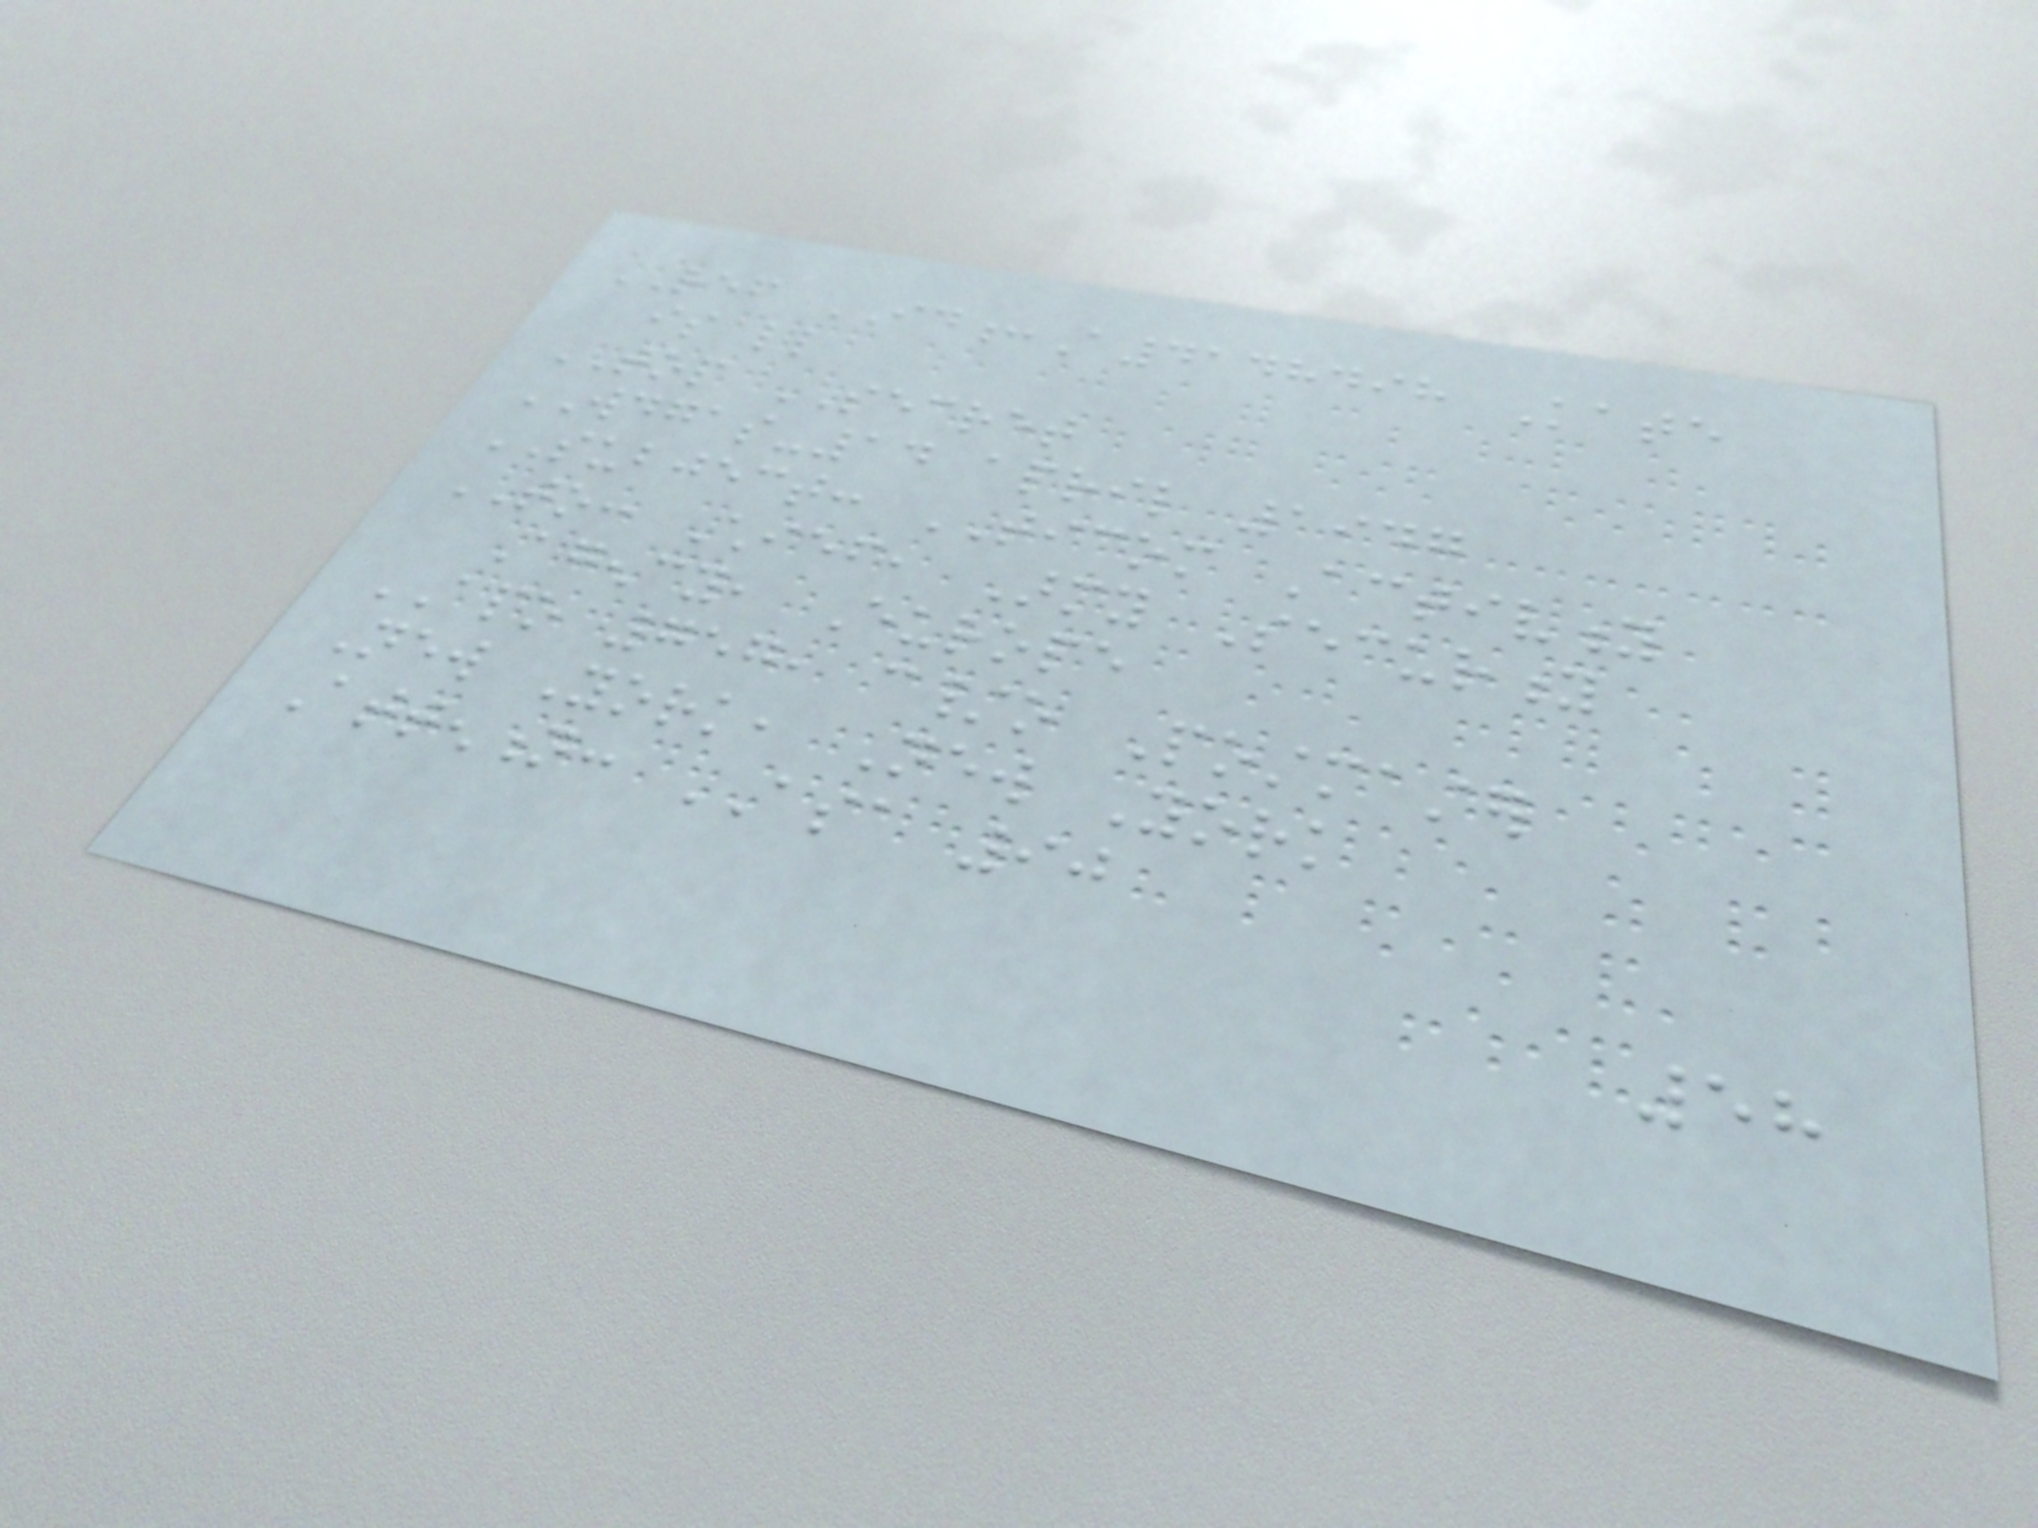REF ID:A4148498 Kate
is little
TOP SECRET
WDGAS-14 april 1947
SUBJECT: TICOM Activity
TO: Chief, Army Security
Agency, Europe
APO 757, c/o Postmaster
New York, New York
Attention: ASA 90
58
